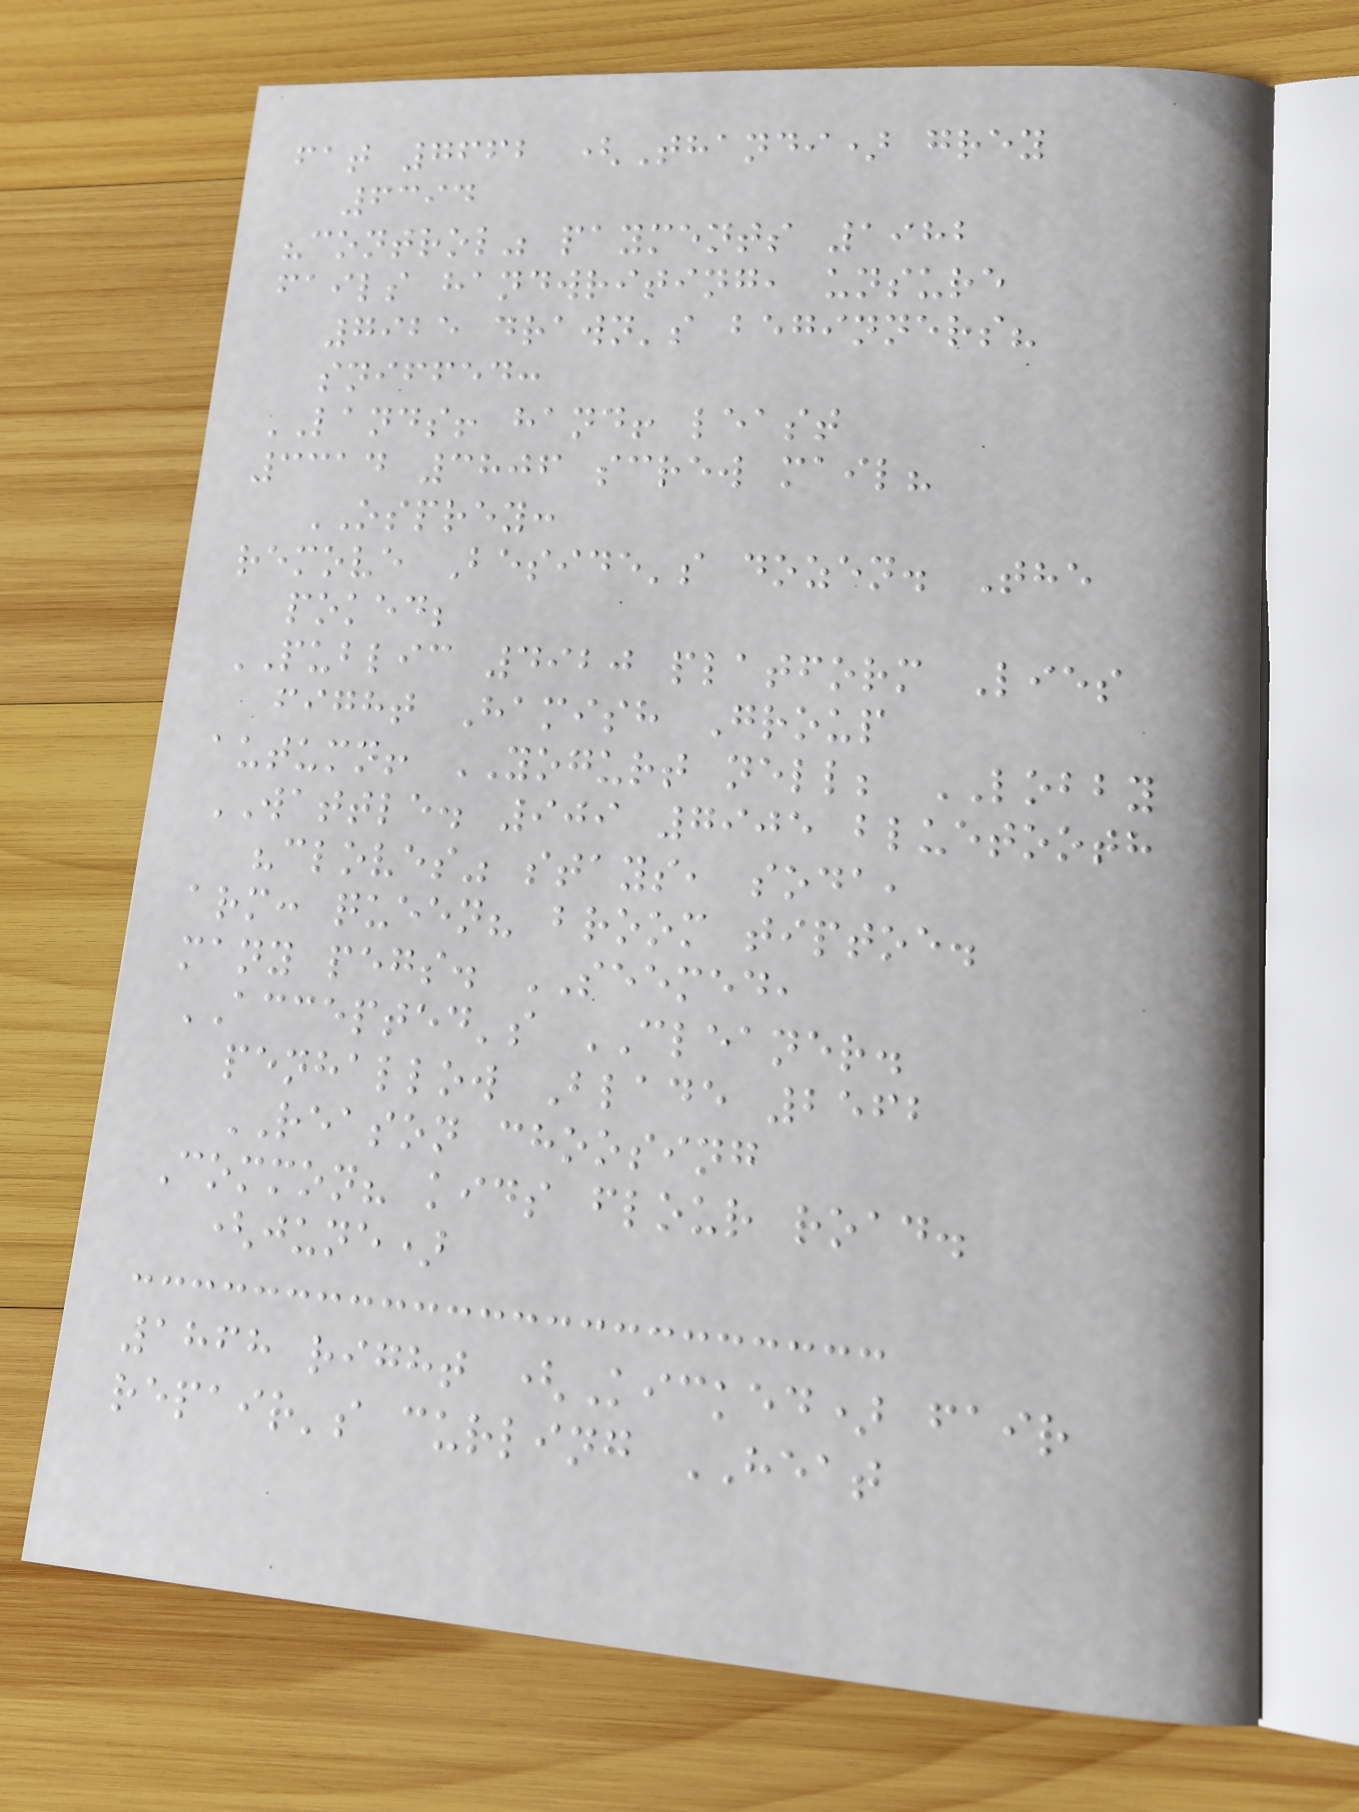fat 7662 (Thandi) grey
6394
"control" payments 1982
fails handwriting, unsure
7925 drawn's beginners?
sniffed:
LANDS! hand! least
3314 3806 screw mail?
OSPREY:
remove Beside's dozen. The
poked;
PUBLIC 4920 platform Lies
fight Hamish Group
autumn! YOGURT nell; LOBBY
WATTLE. 909 7905 bluetooth
"cloves" stays, soda,
arm: queen? broom tiptoe.
many pegs. SEEMED,
ACCEPTED's CLEANER.
penhallow Blade 2562
REASON choosing
Common? kids flour road.
(june)
1868 right (Kicked) fair
repair's curling HEAT
